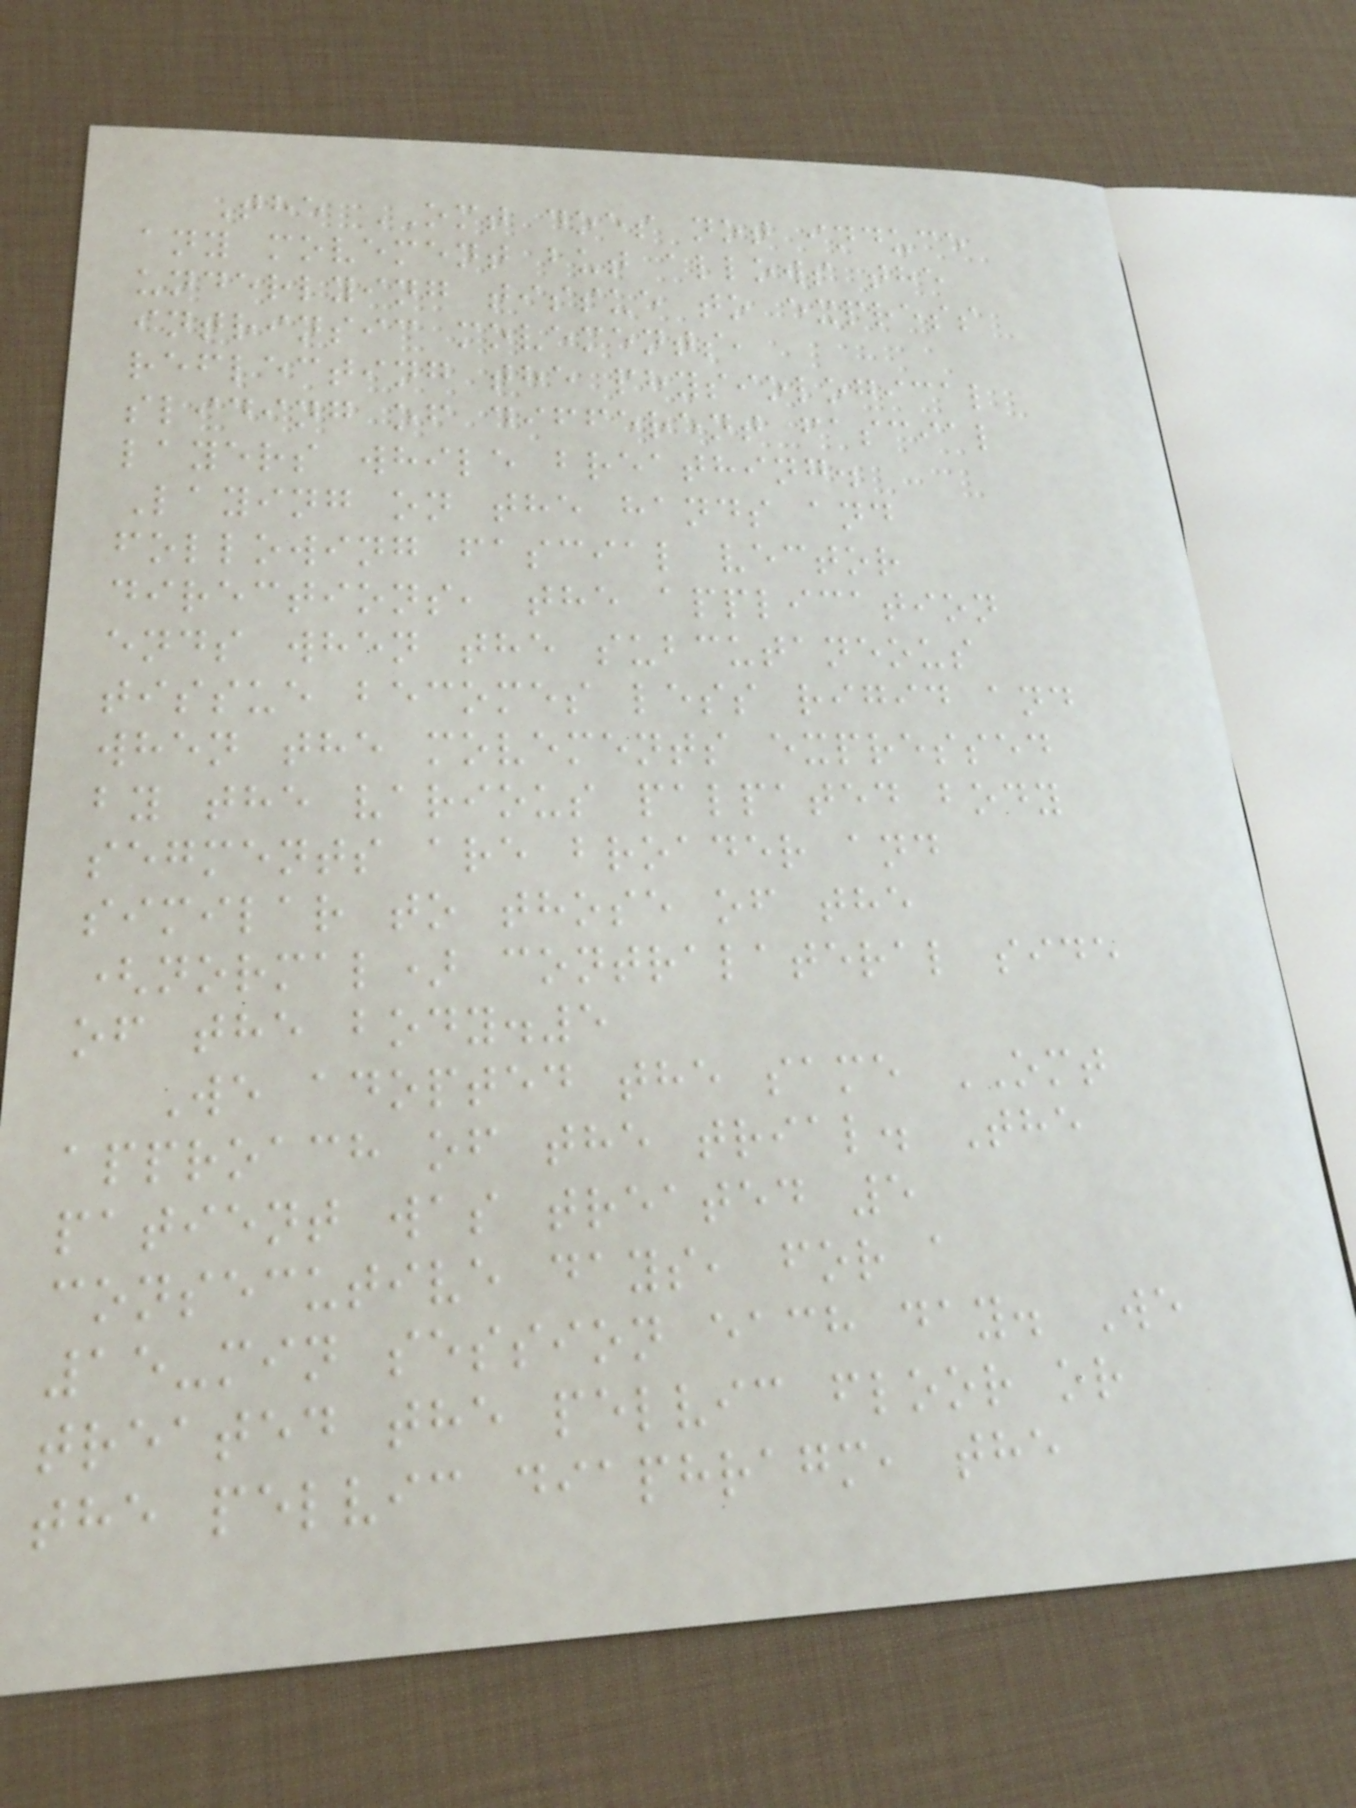The OMT does not induce
any movement but allows the
underlying tissue to express
intrinsic movements,
reflecting the physiological
sliding of different fascial
layers while breathing.
Laying on the hands and
following fascial vector
directions, the application
ends when the subcutaneous
tissue becomes less rigid and
when the movements expressed
by the various palpated body
segments are broader and
similar to those of the
(normal) contralateral side
of the body.5
We adopted the same OMT
approach of the trial. The
patient was treated 5
consecutive days, for a
15-min session each day. We
treated the pelvic floor or
the pelvic diaphragm, the
